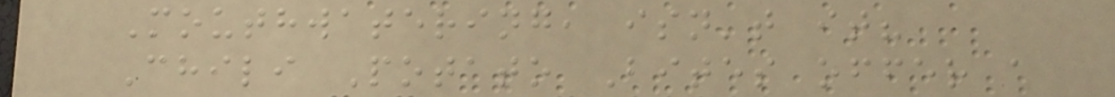Mouthwatering, isn't it?
Chili Potato Bites offer a
